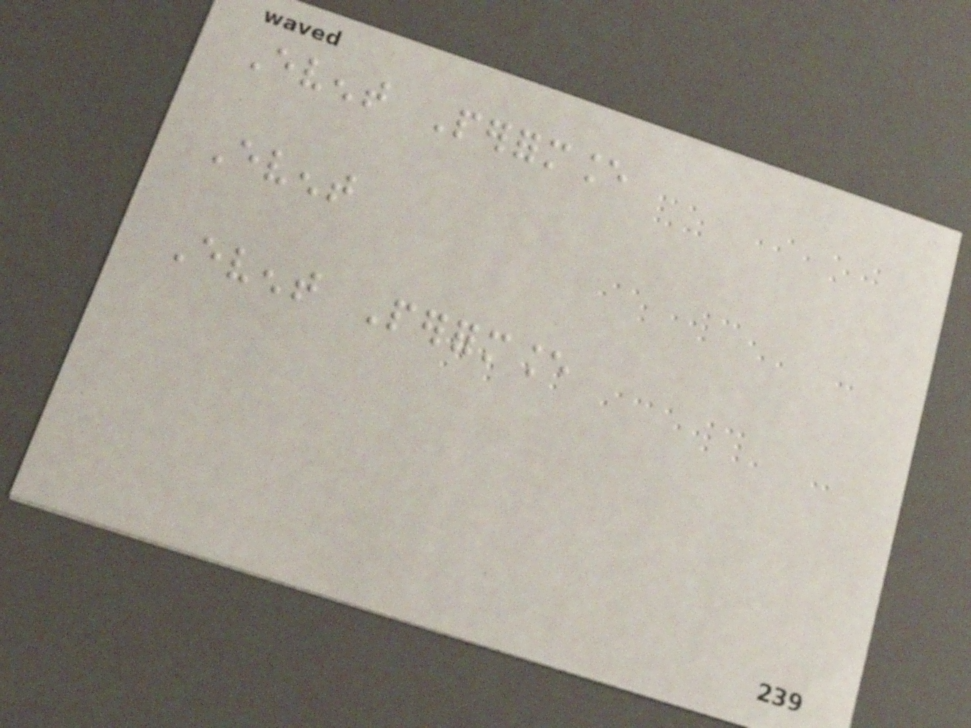Event Performance
Event
Event Performance
